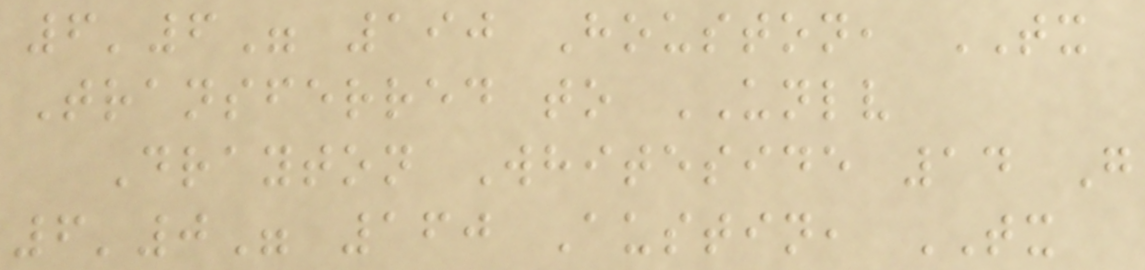6'6" 190 Houston, TX
Transferred to UNLV
Drayton Whiteside 14 G
6'0" 160 Austin, TX
